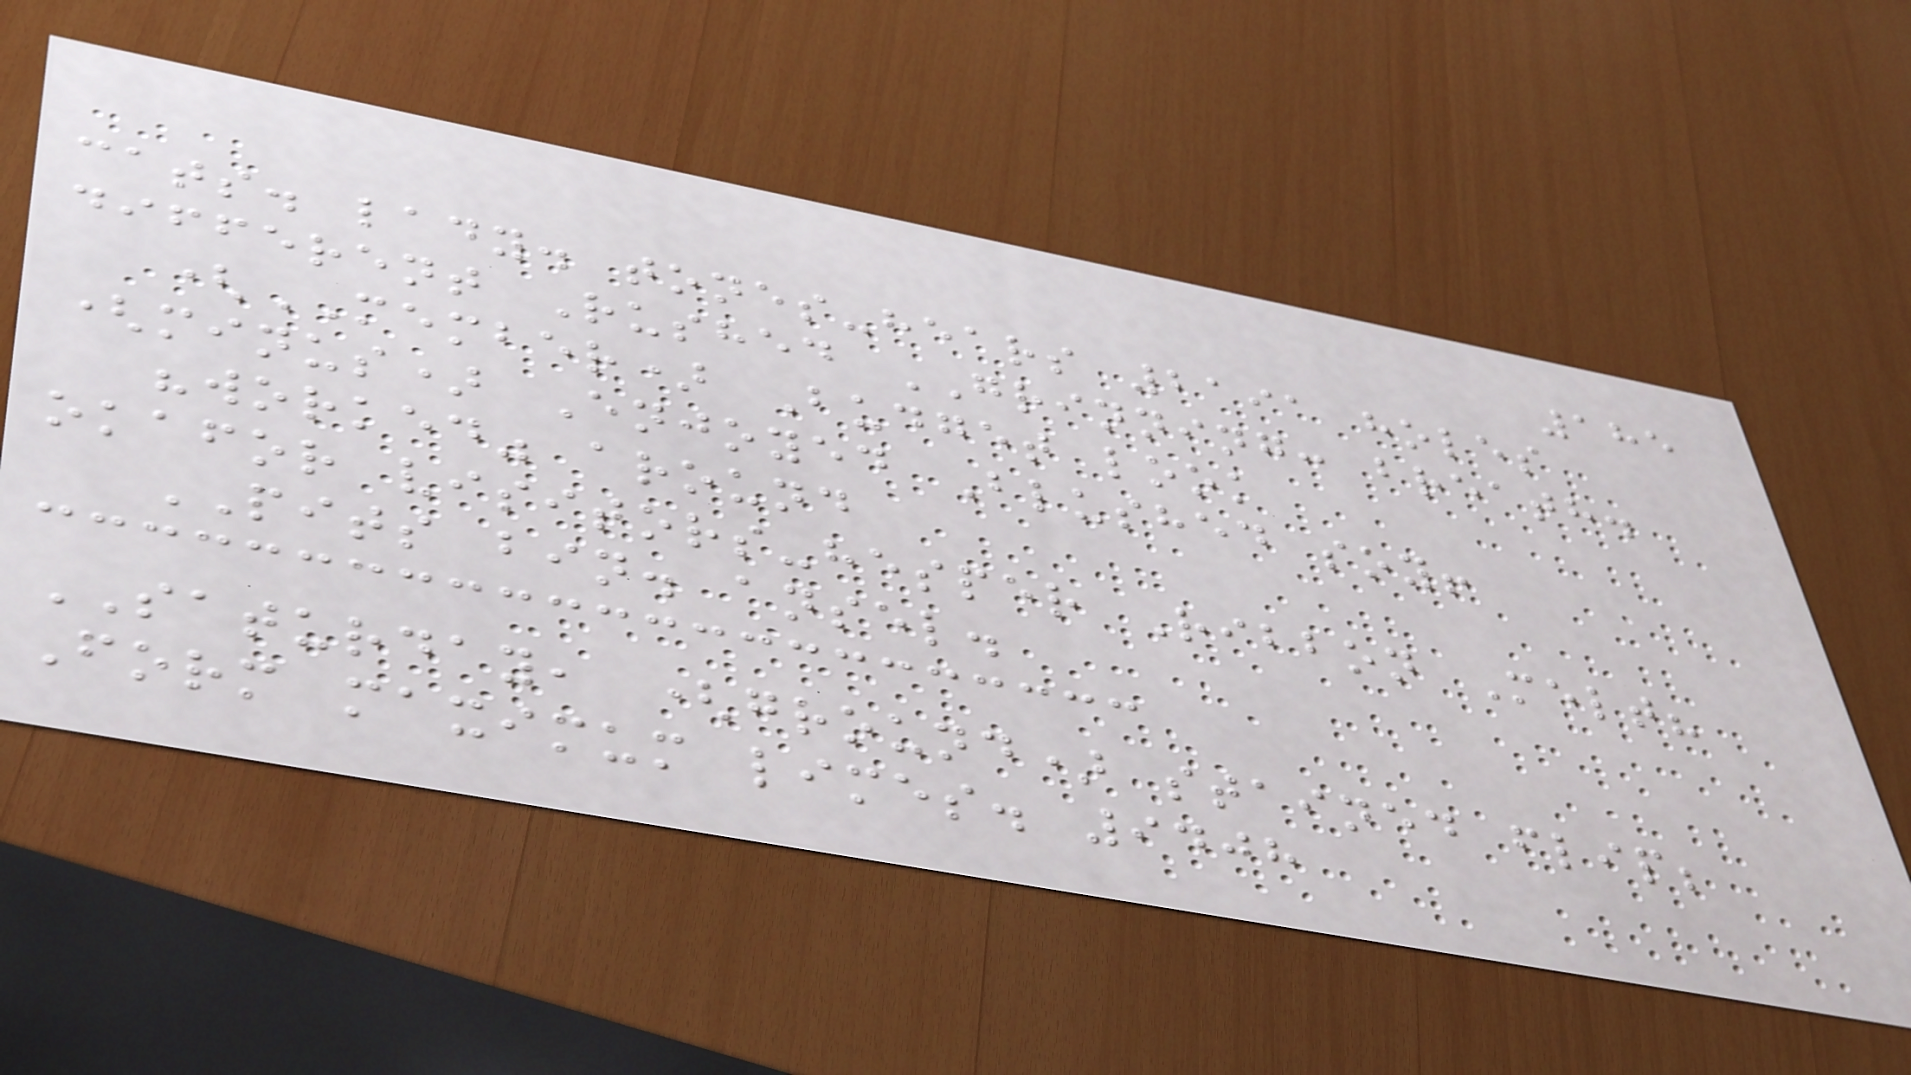185
cats. lady. tones-hears 2191 holes
different Rushed GRINNING: breath.
(MEMBER) Budget look
(minus) Enjoyed Blushed soy!
"worked" around
okafor visitors-hesper Ribbon Melt?
PITS bin. ansel.
SATURDAY, (ground) stained flip;
Form maximum limes. 9408
